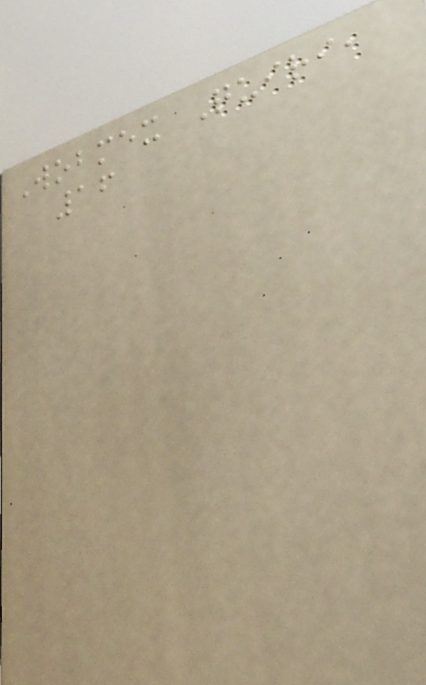Wobmex Quiri,
16
